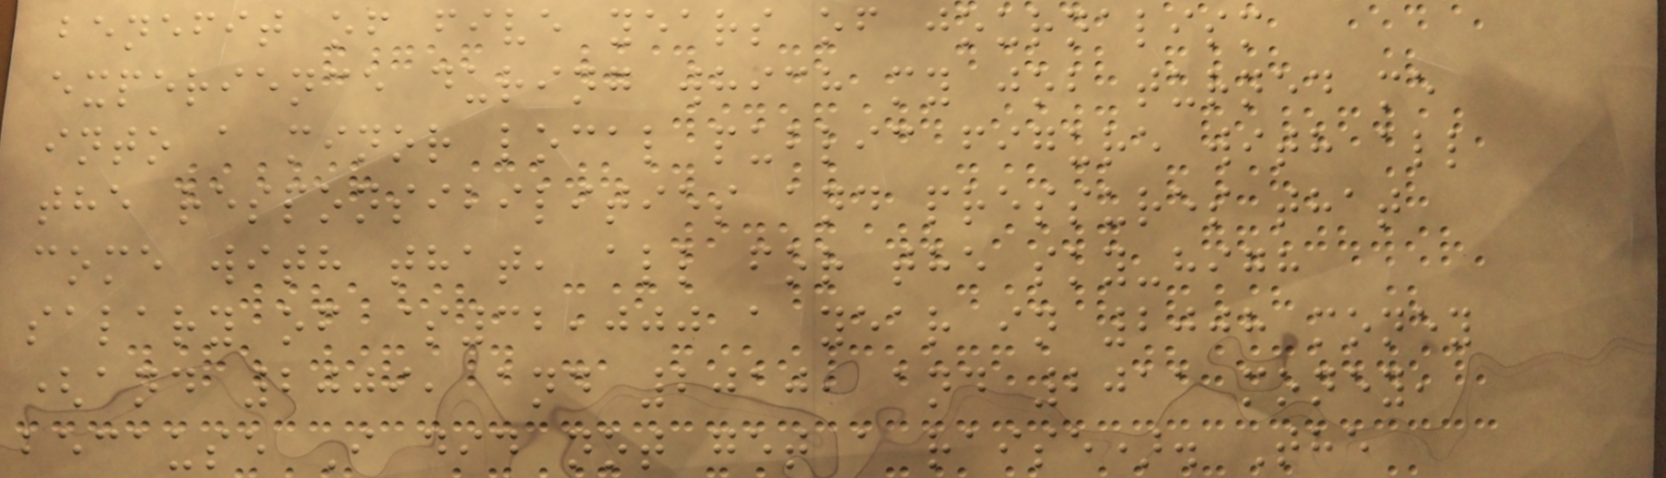benefit of five years of journalism
experience during which my job turned me
into a minor local public figure with all
the responsibilities and pressures that
come with that, all for the sky-high
salary of $32,000 a year in 2008 money
(and 2009, and 2010, and 2011 money,
because I did not get a raise). The
